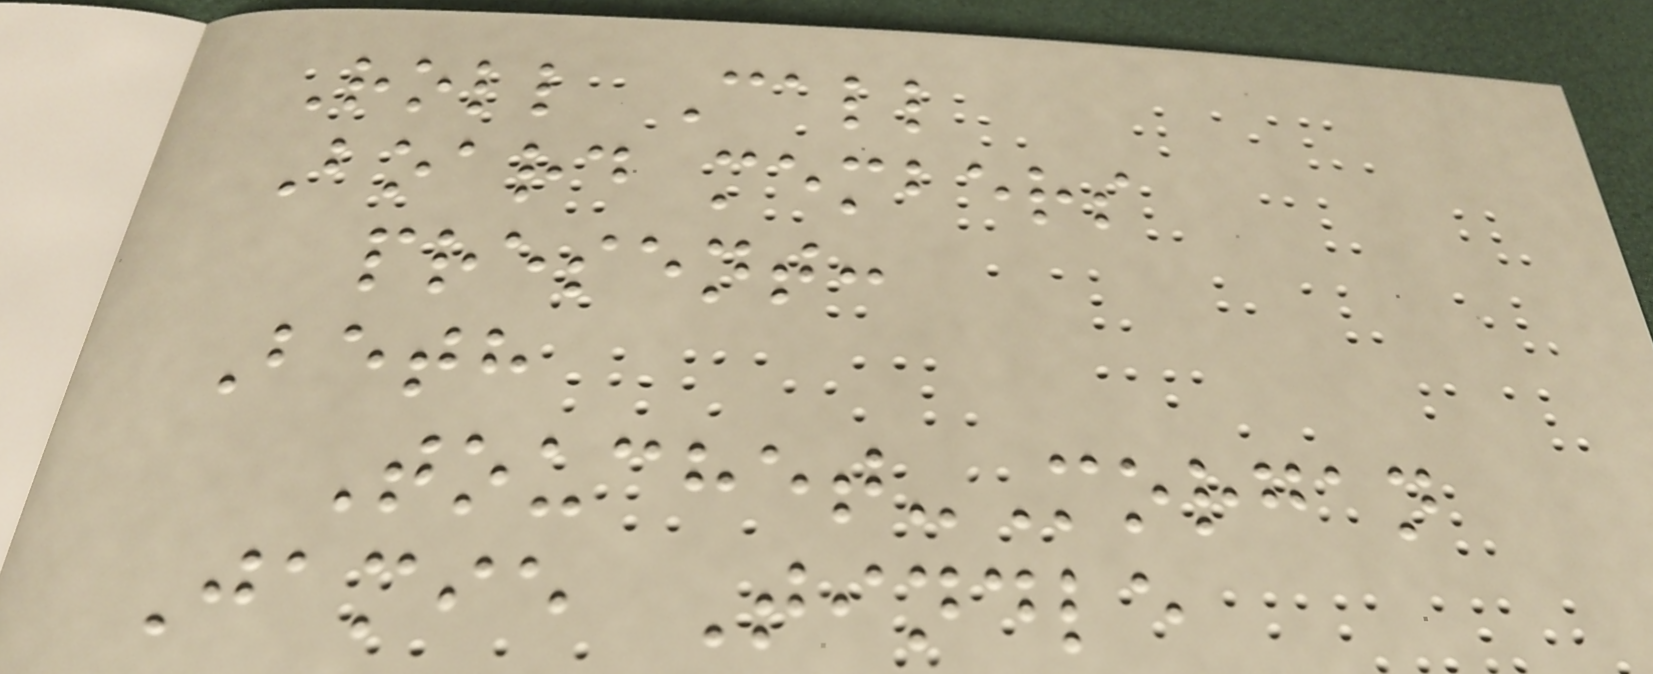Roll Call
Board members
present:
Beth
Touchet-Morgan
Jamie Tindle
